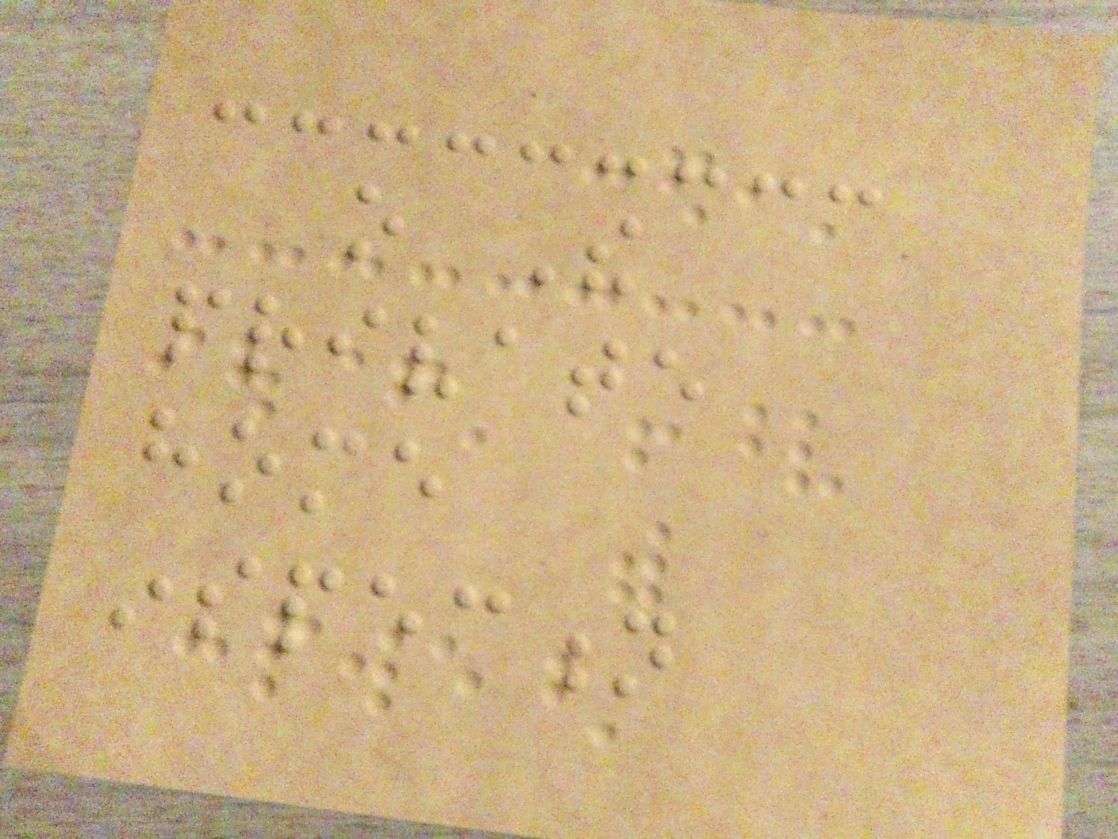o The
private
home
inspection
